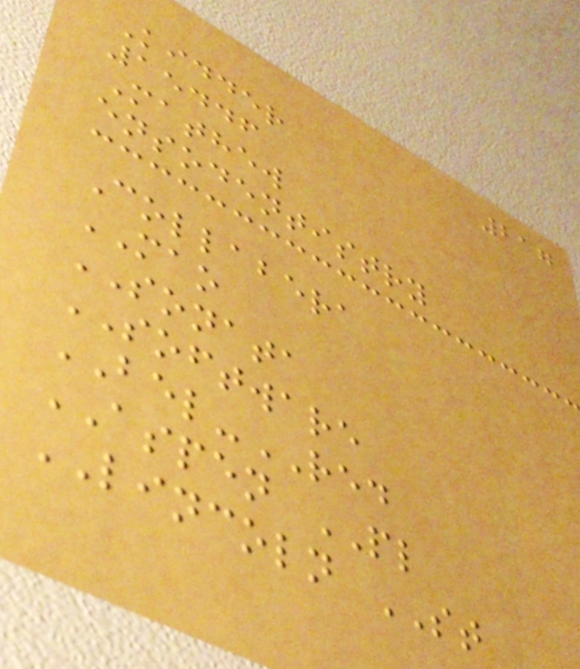217
Kidder
15446
Mathew
ensodentistry
Collabera
MAO
SONATA
SOFTWARE
BEL-RED
ASPEN PL
LINCOLN ST
